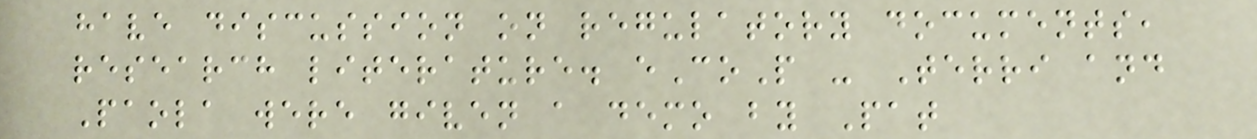have discussion on regulatory documents,
research literature. eCoP - Terri and
Paola were given a demo by Pat
